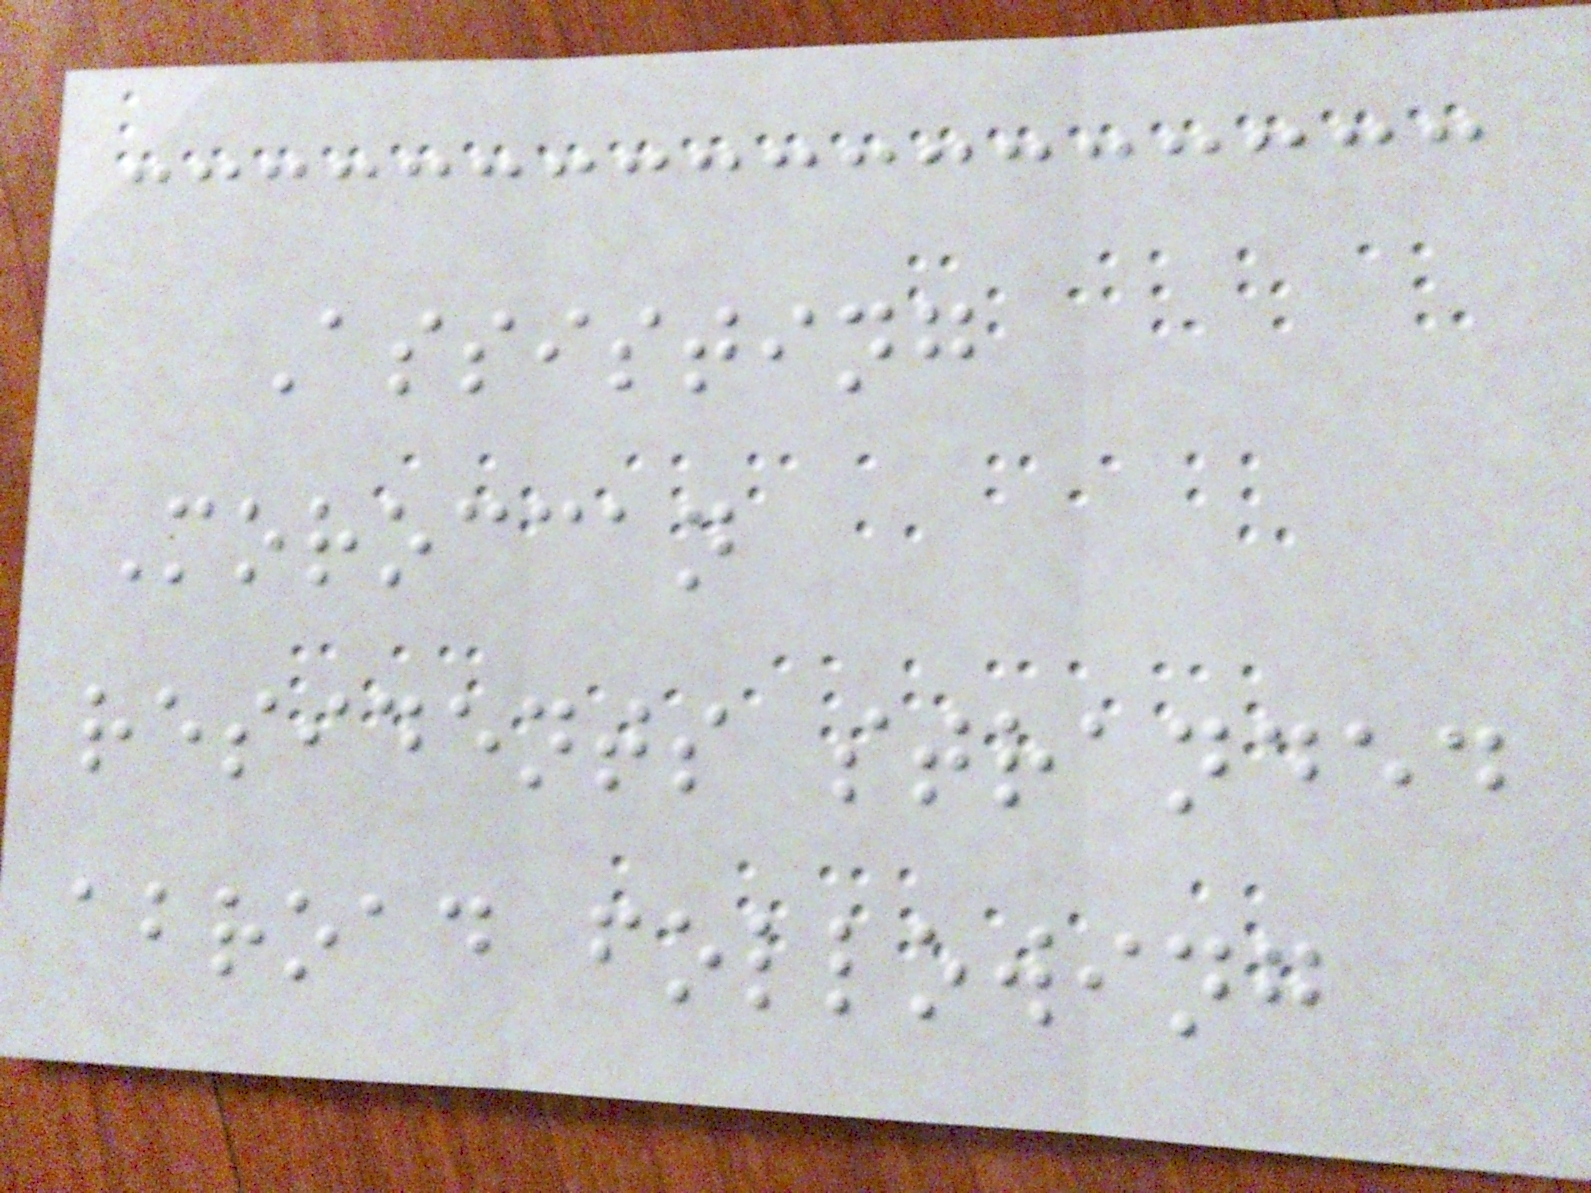Assisting
Moroccan
residents stranded
abroad following
